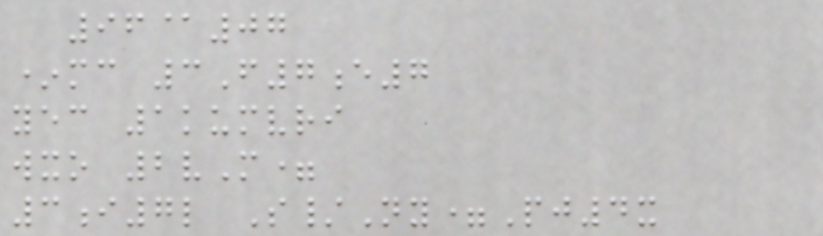96@07
*mc 3F7e7
yec 1kumvri
wxo 2vM=
3i7l S/Ny=Pj4x
